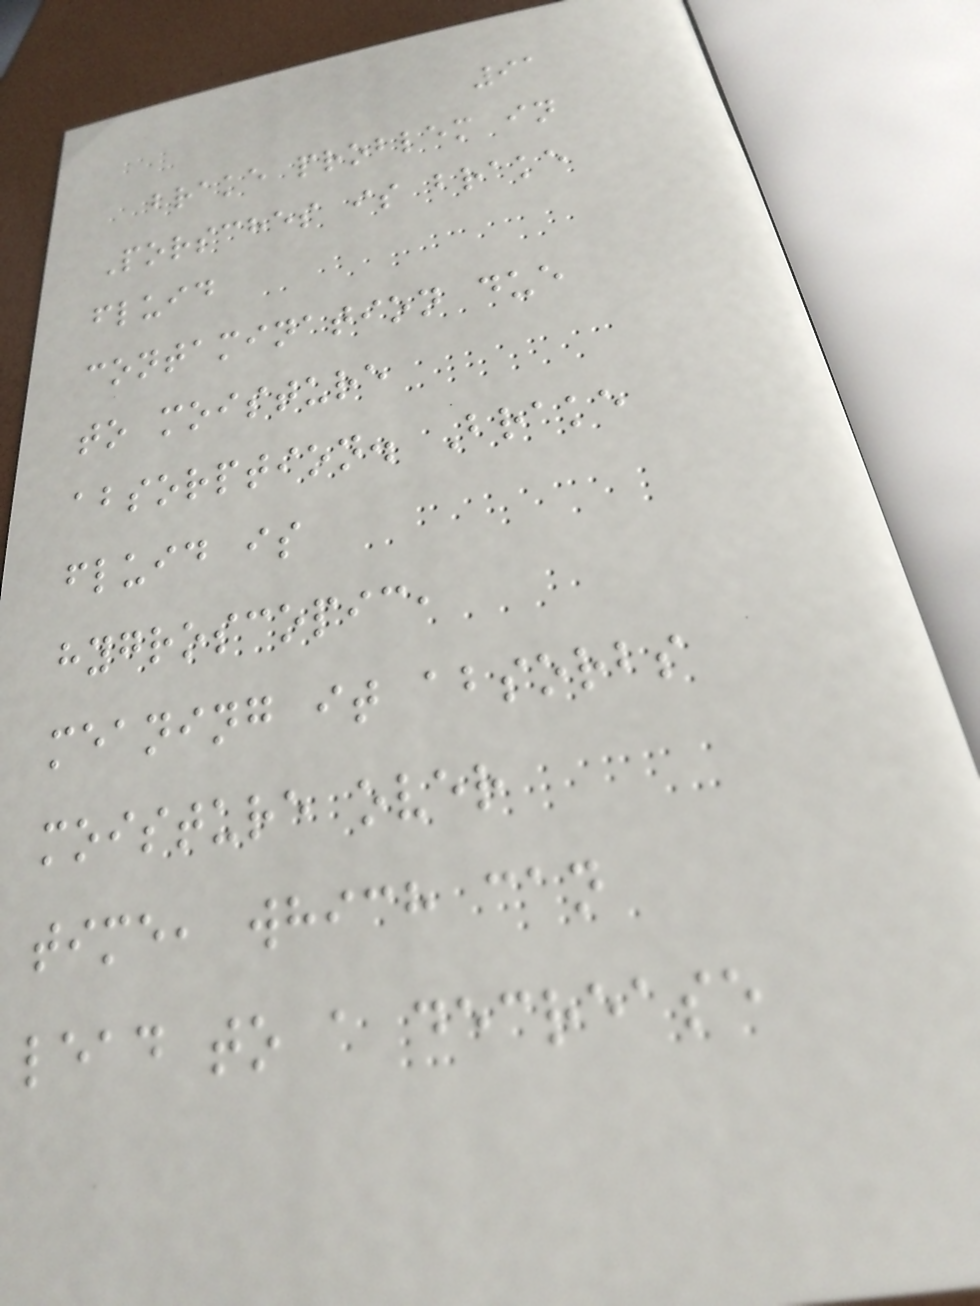91
brake problem in
Porsches is brake
fluid
contamination due
to moisture
absorption. Brake
fluid is
hygroscopic,
meaning it absorbs
moisture over
time, which can
lead to a decrease
